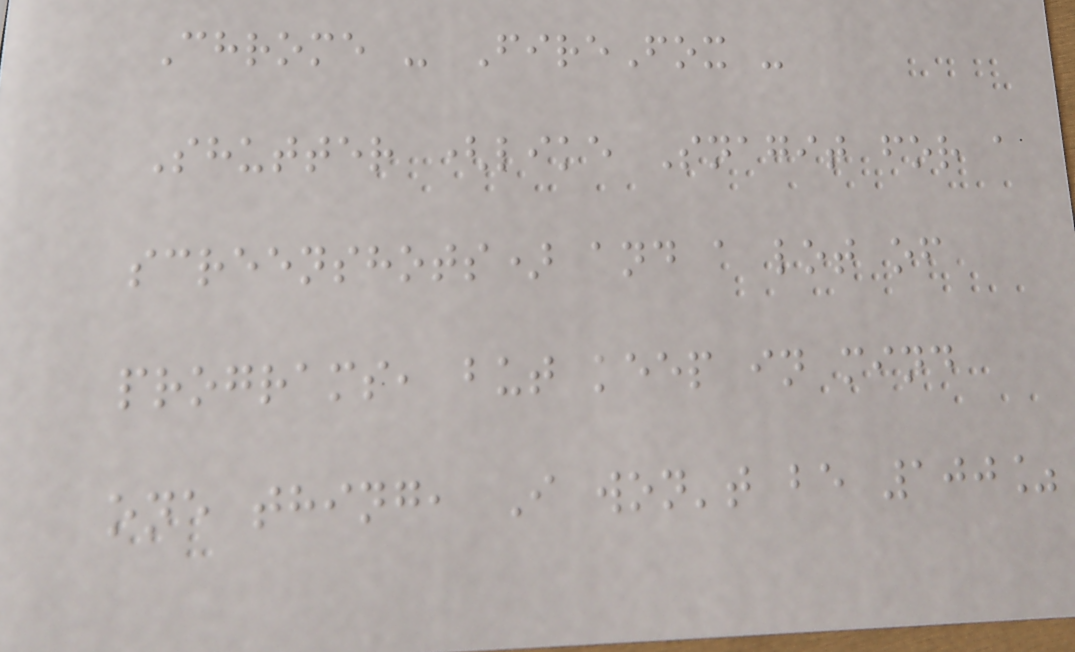Chrome - FireFox -
Shutter (like Snagit for a
screenshots) and a lot of
programs, but keep in mind
one thing, I won't be 100%
